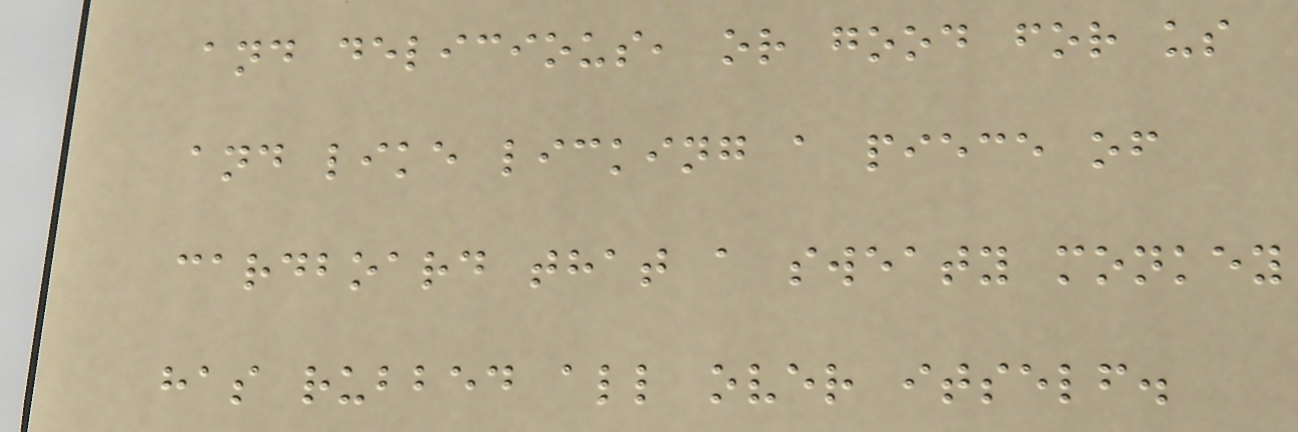and delicious, or good for us
and like licking a piece of
cardboard that a sweaty monkey
has rubbed all over itself.
